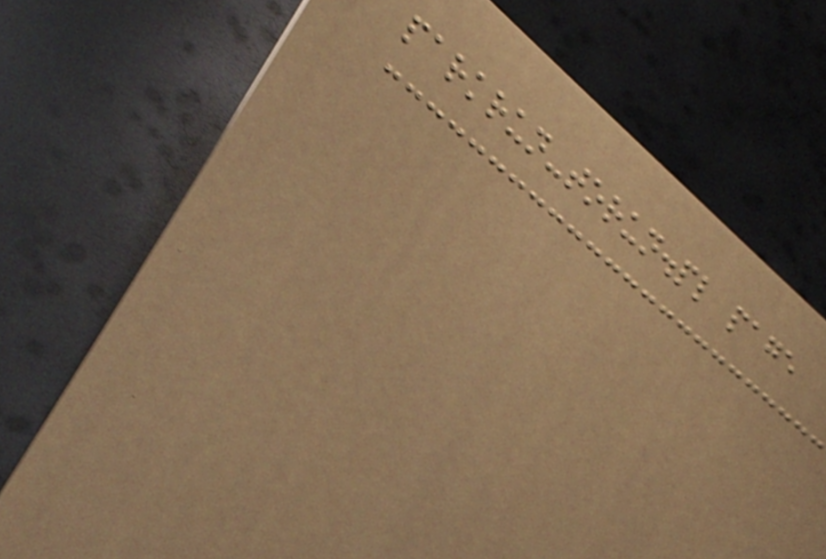parkrun-torun.pl page
